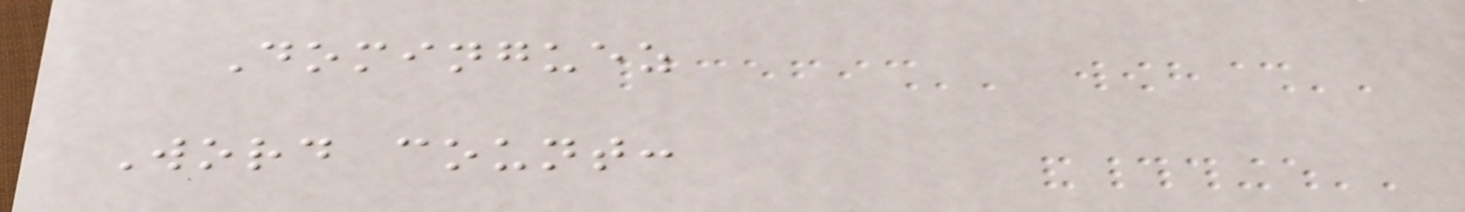Dominguez
Word count:
